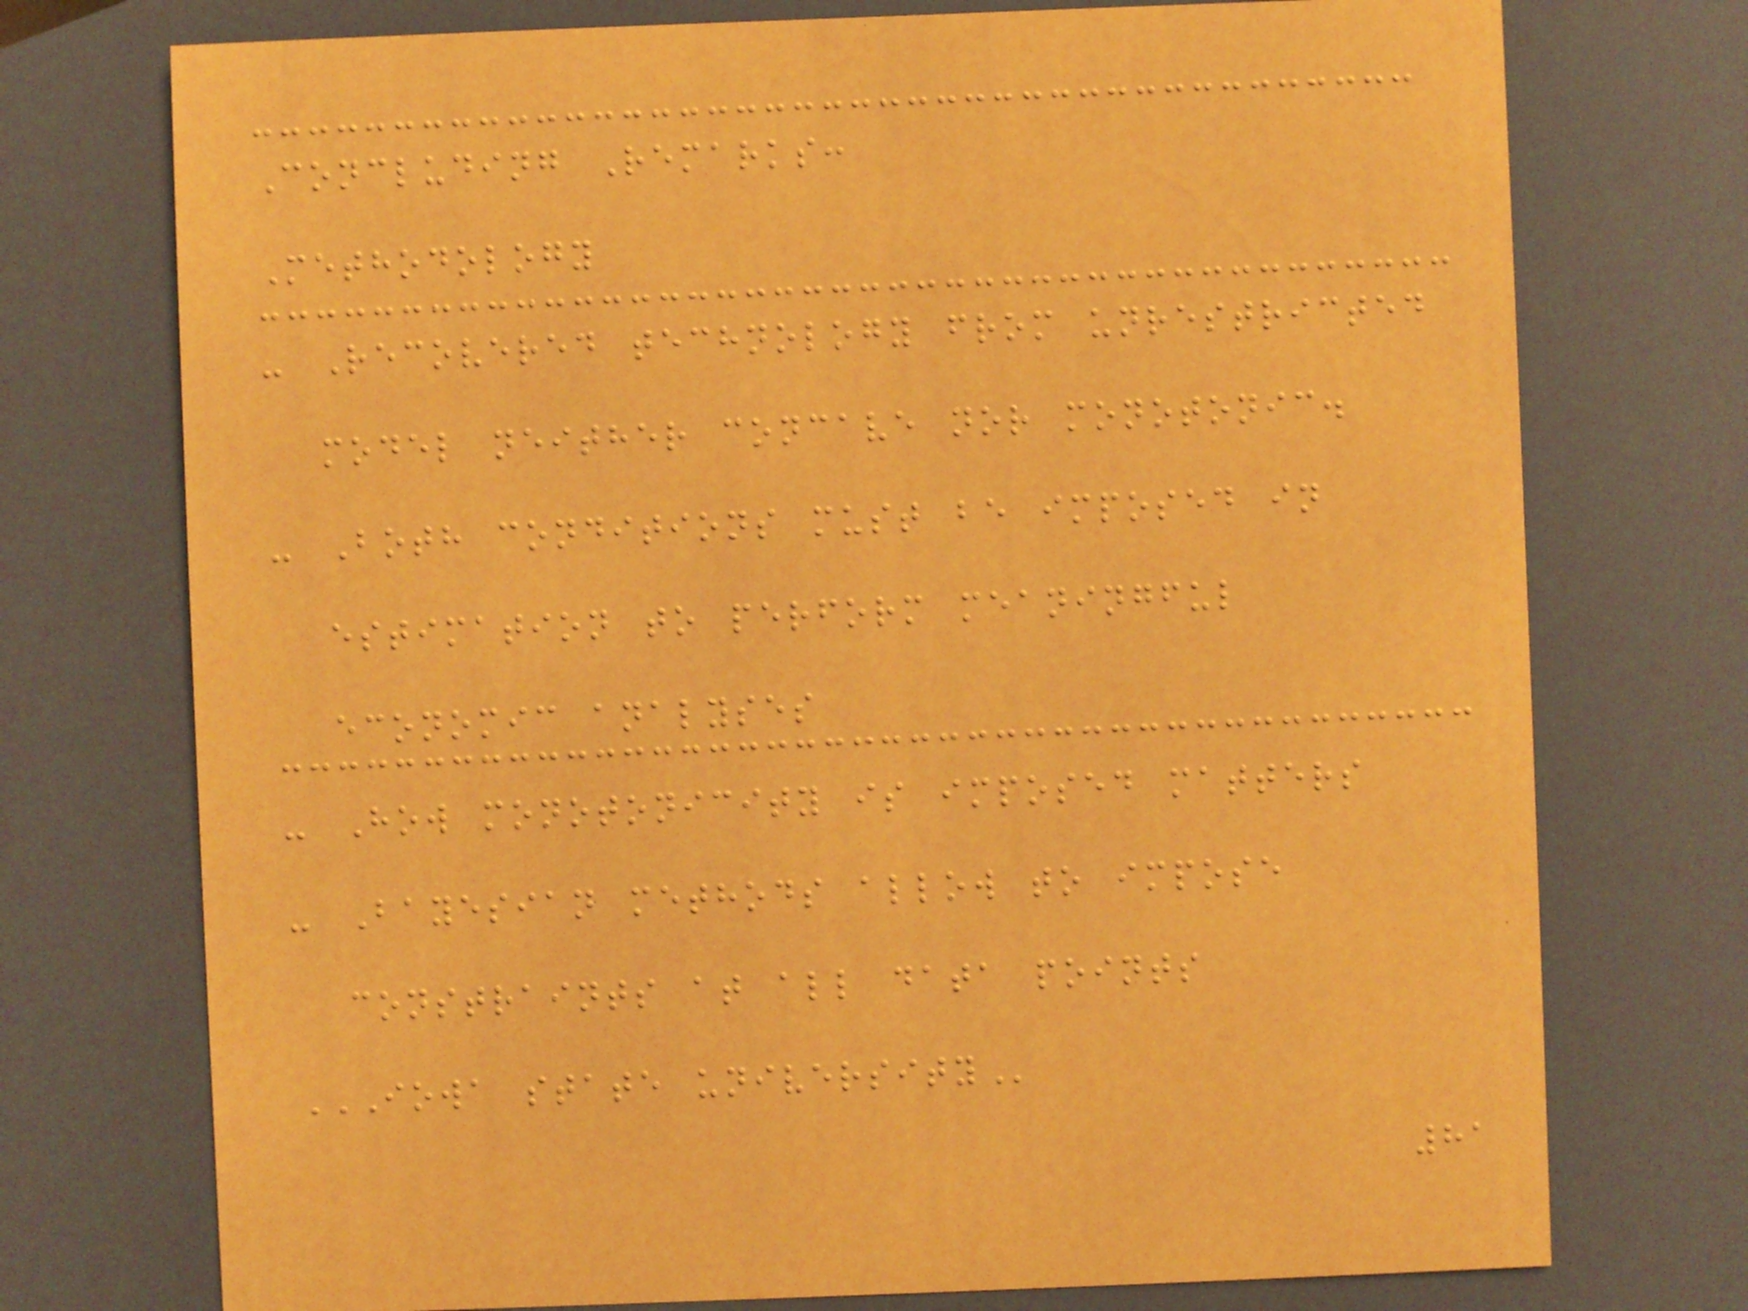Concluding Remarks:
Methodology
- Recovered technology from unrestricted
model neither concave nor monotonic.
- Both conditions must be imposed in
estimation to perform meaningful
economic analyses
- How monotonicity is imposed matters
- Bayesian methods allow to impose
constraints at all data points
IOWA STATE UNIVERSITY
81
